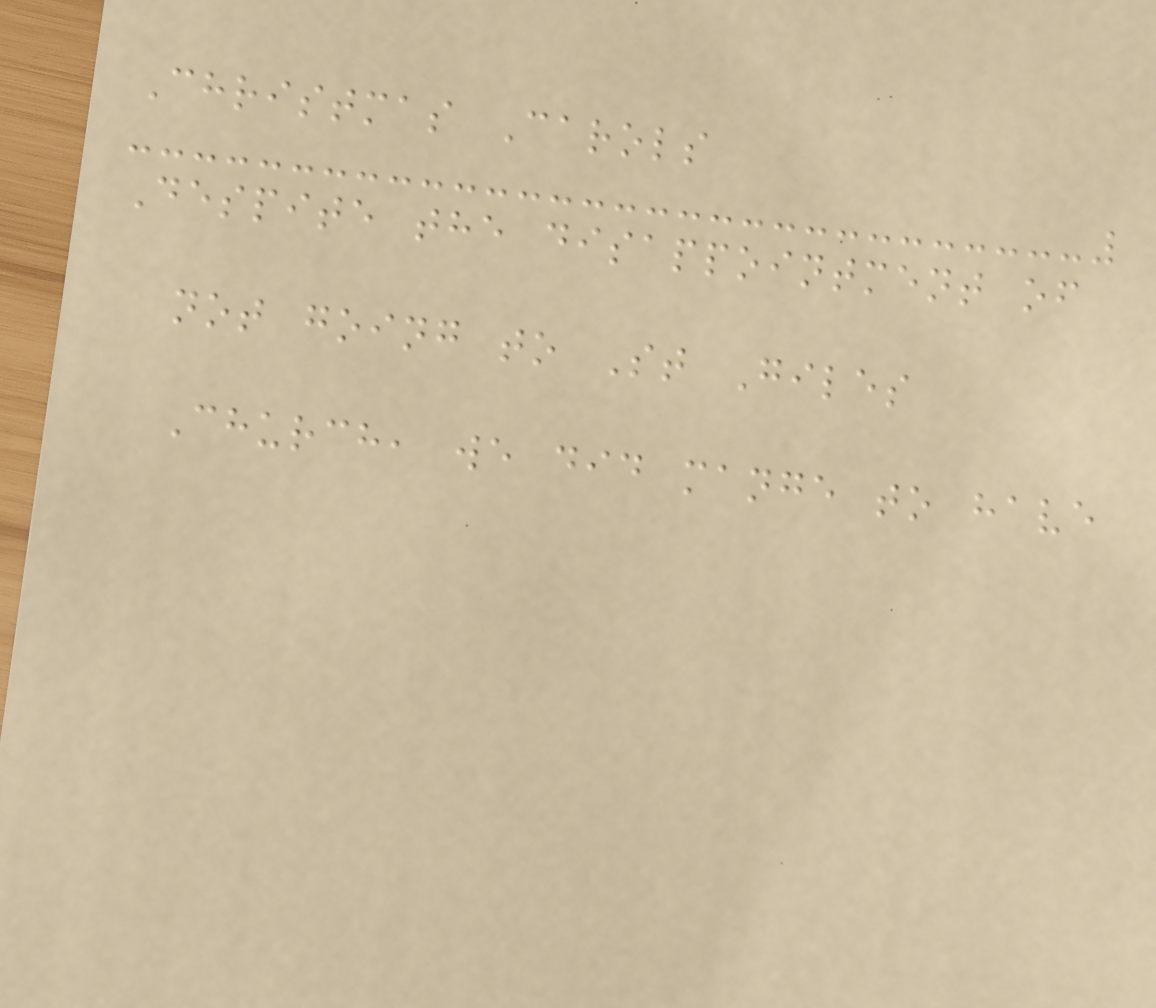Christmas Carols
Despite the disappointment of
not going to St Giles
Church, we did mange to have
